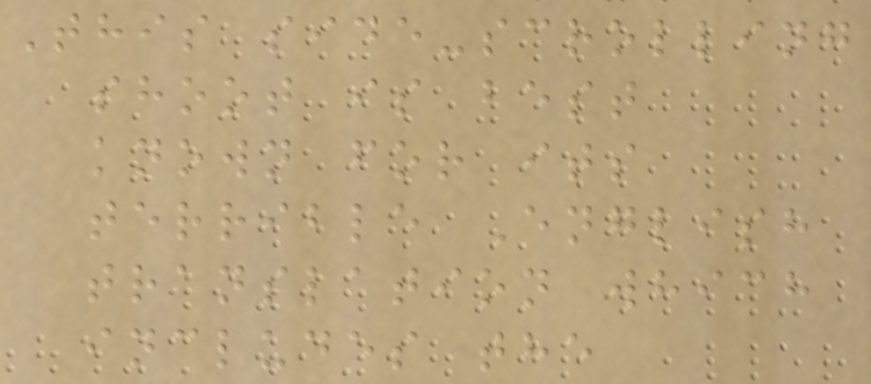This side-scrolling
shoot is best
known for its
terrible English
translation which
includes the
